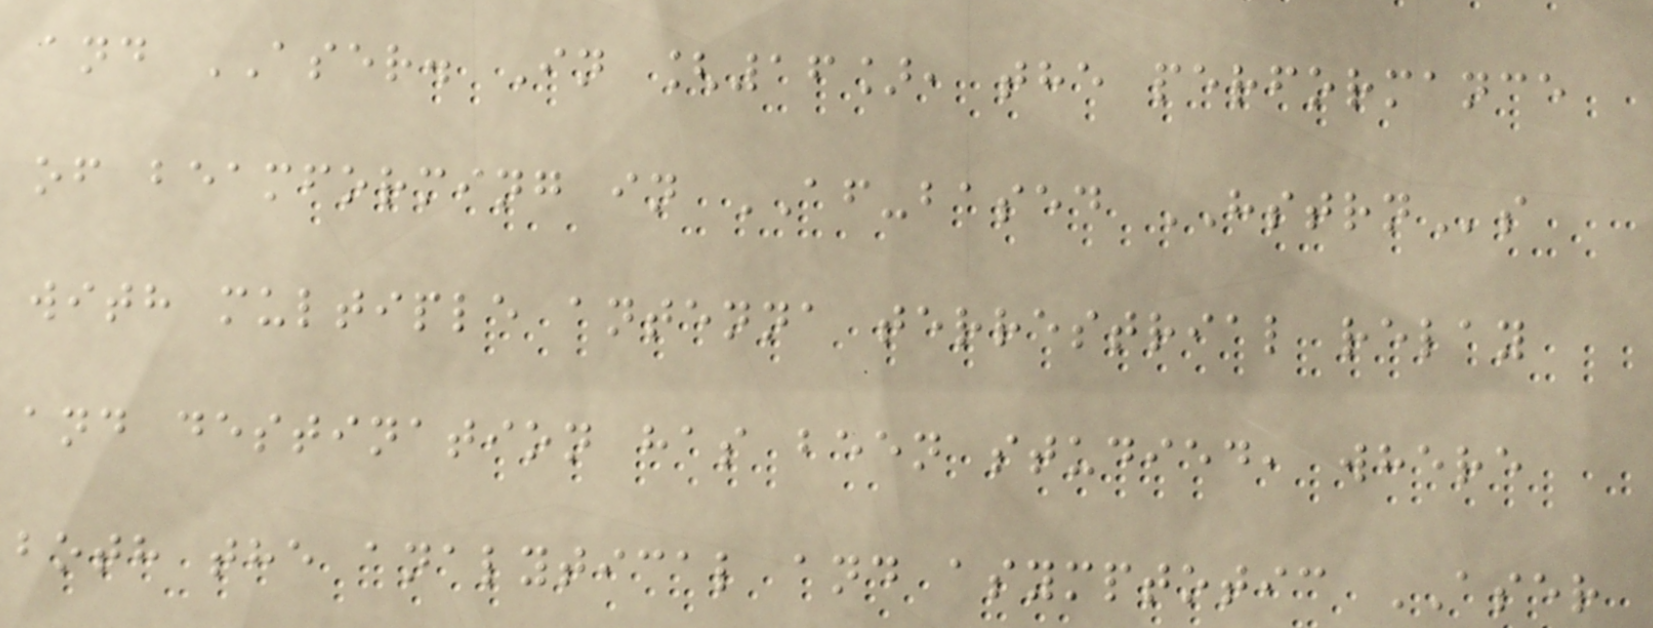and ASER. In [16], the performance
of beamforming in AF-based HSTRNs
with multiple antenna terrestrial relay
and destination has been studied, where
both the analytical and asymptotic ASER
